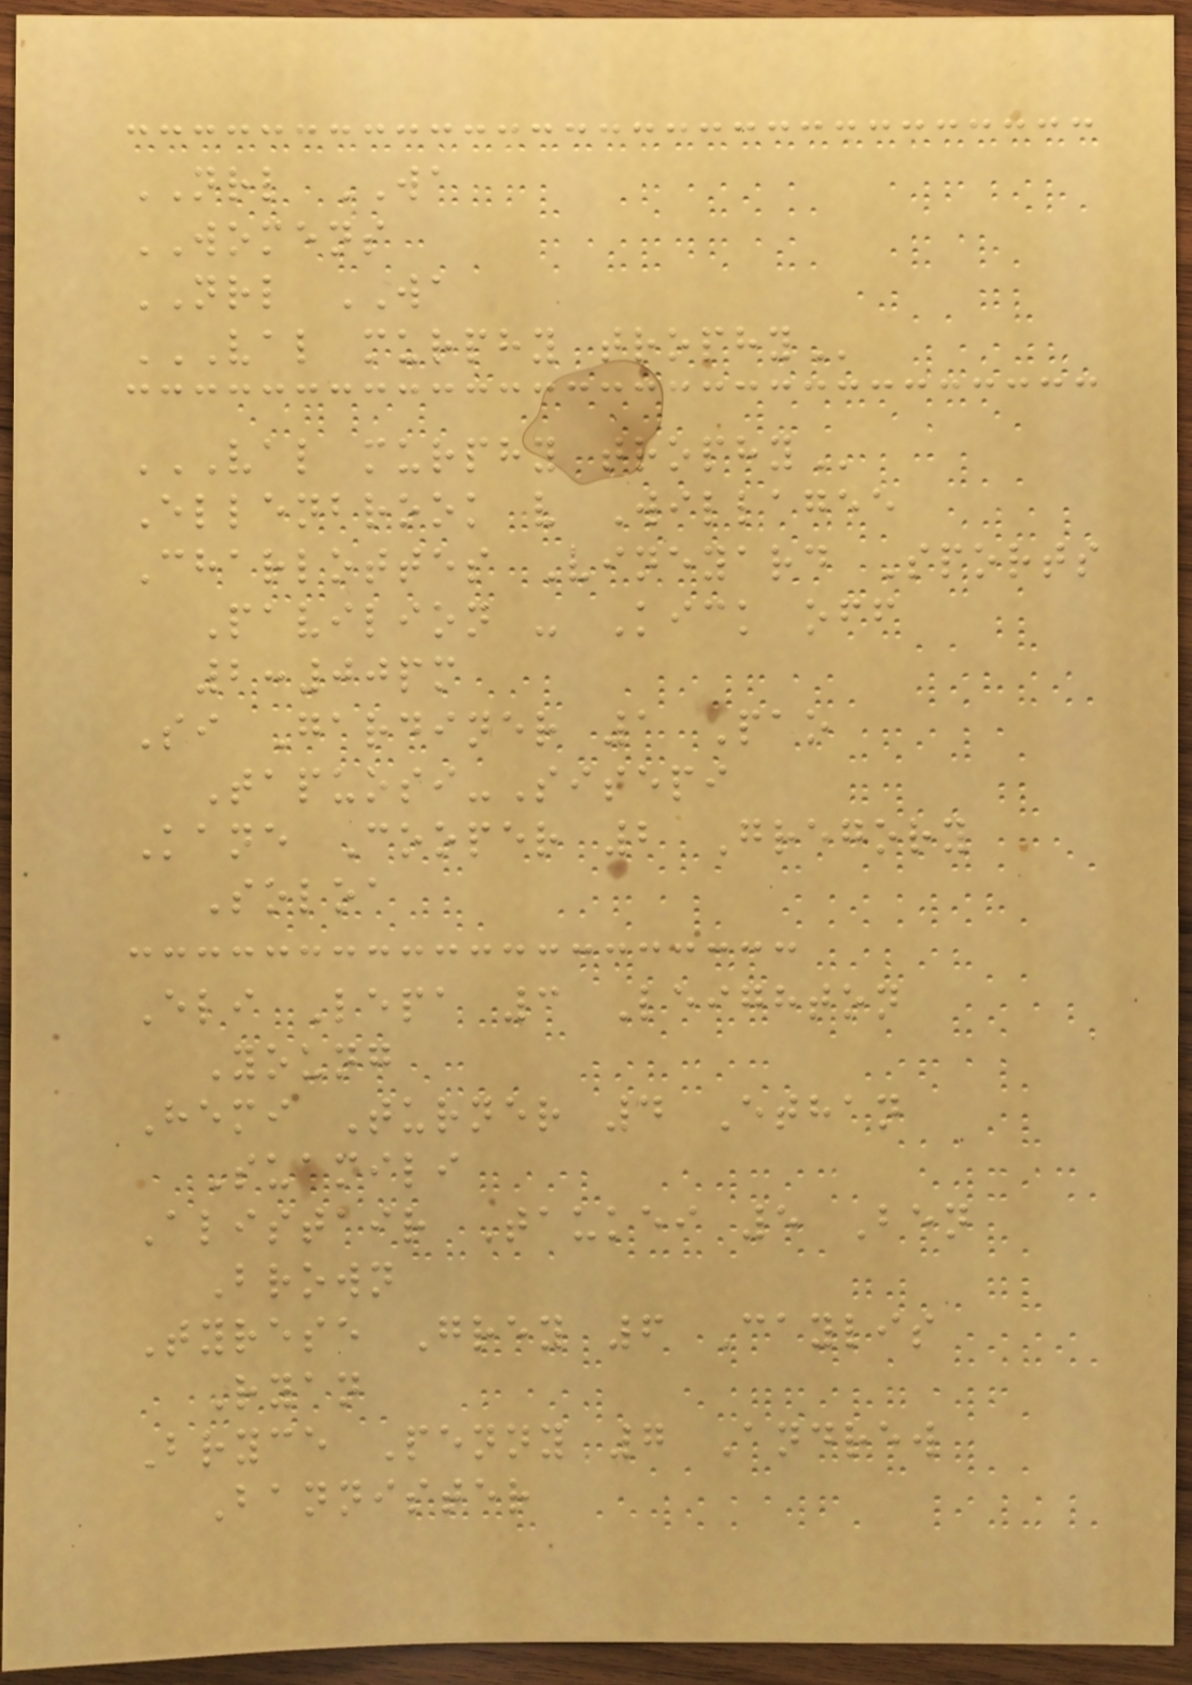NRL WA
WOMENS
NRL WA
VAL MURPHY TROPHY
VAL MURPHY TROPHY
Ellenbrook v Willagee
Charlottes Vineyard Sports
Pavilion - Kick off
2:00pm
Si Gardiner 1 Pao
Tapuosi-Sisepi
Kane Cooper 2 Gregory
Soloa
Eli Lepa 3 Leighton
Young
Hemi Turner 4 Ethan
Suamili
Alistair Taukei 5 Ben
Brown
Tyrese Grey 6 Caylis
Ryan
Bryce Penny 7 Andrew
Bannister
